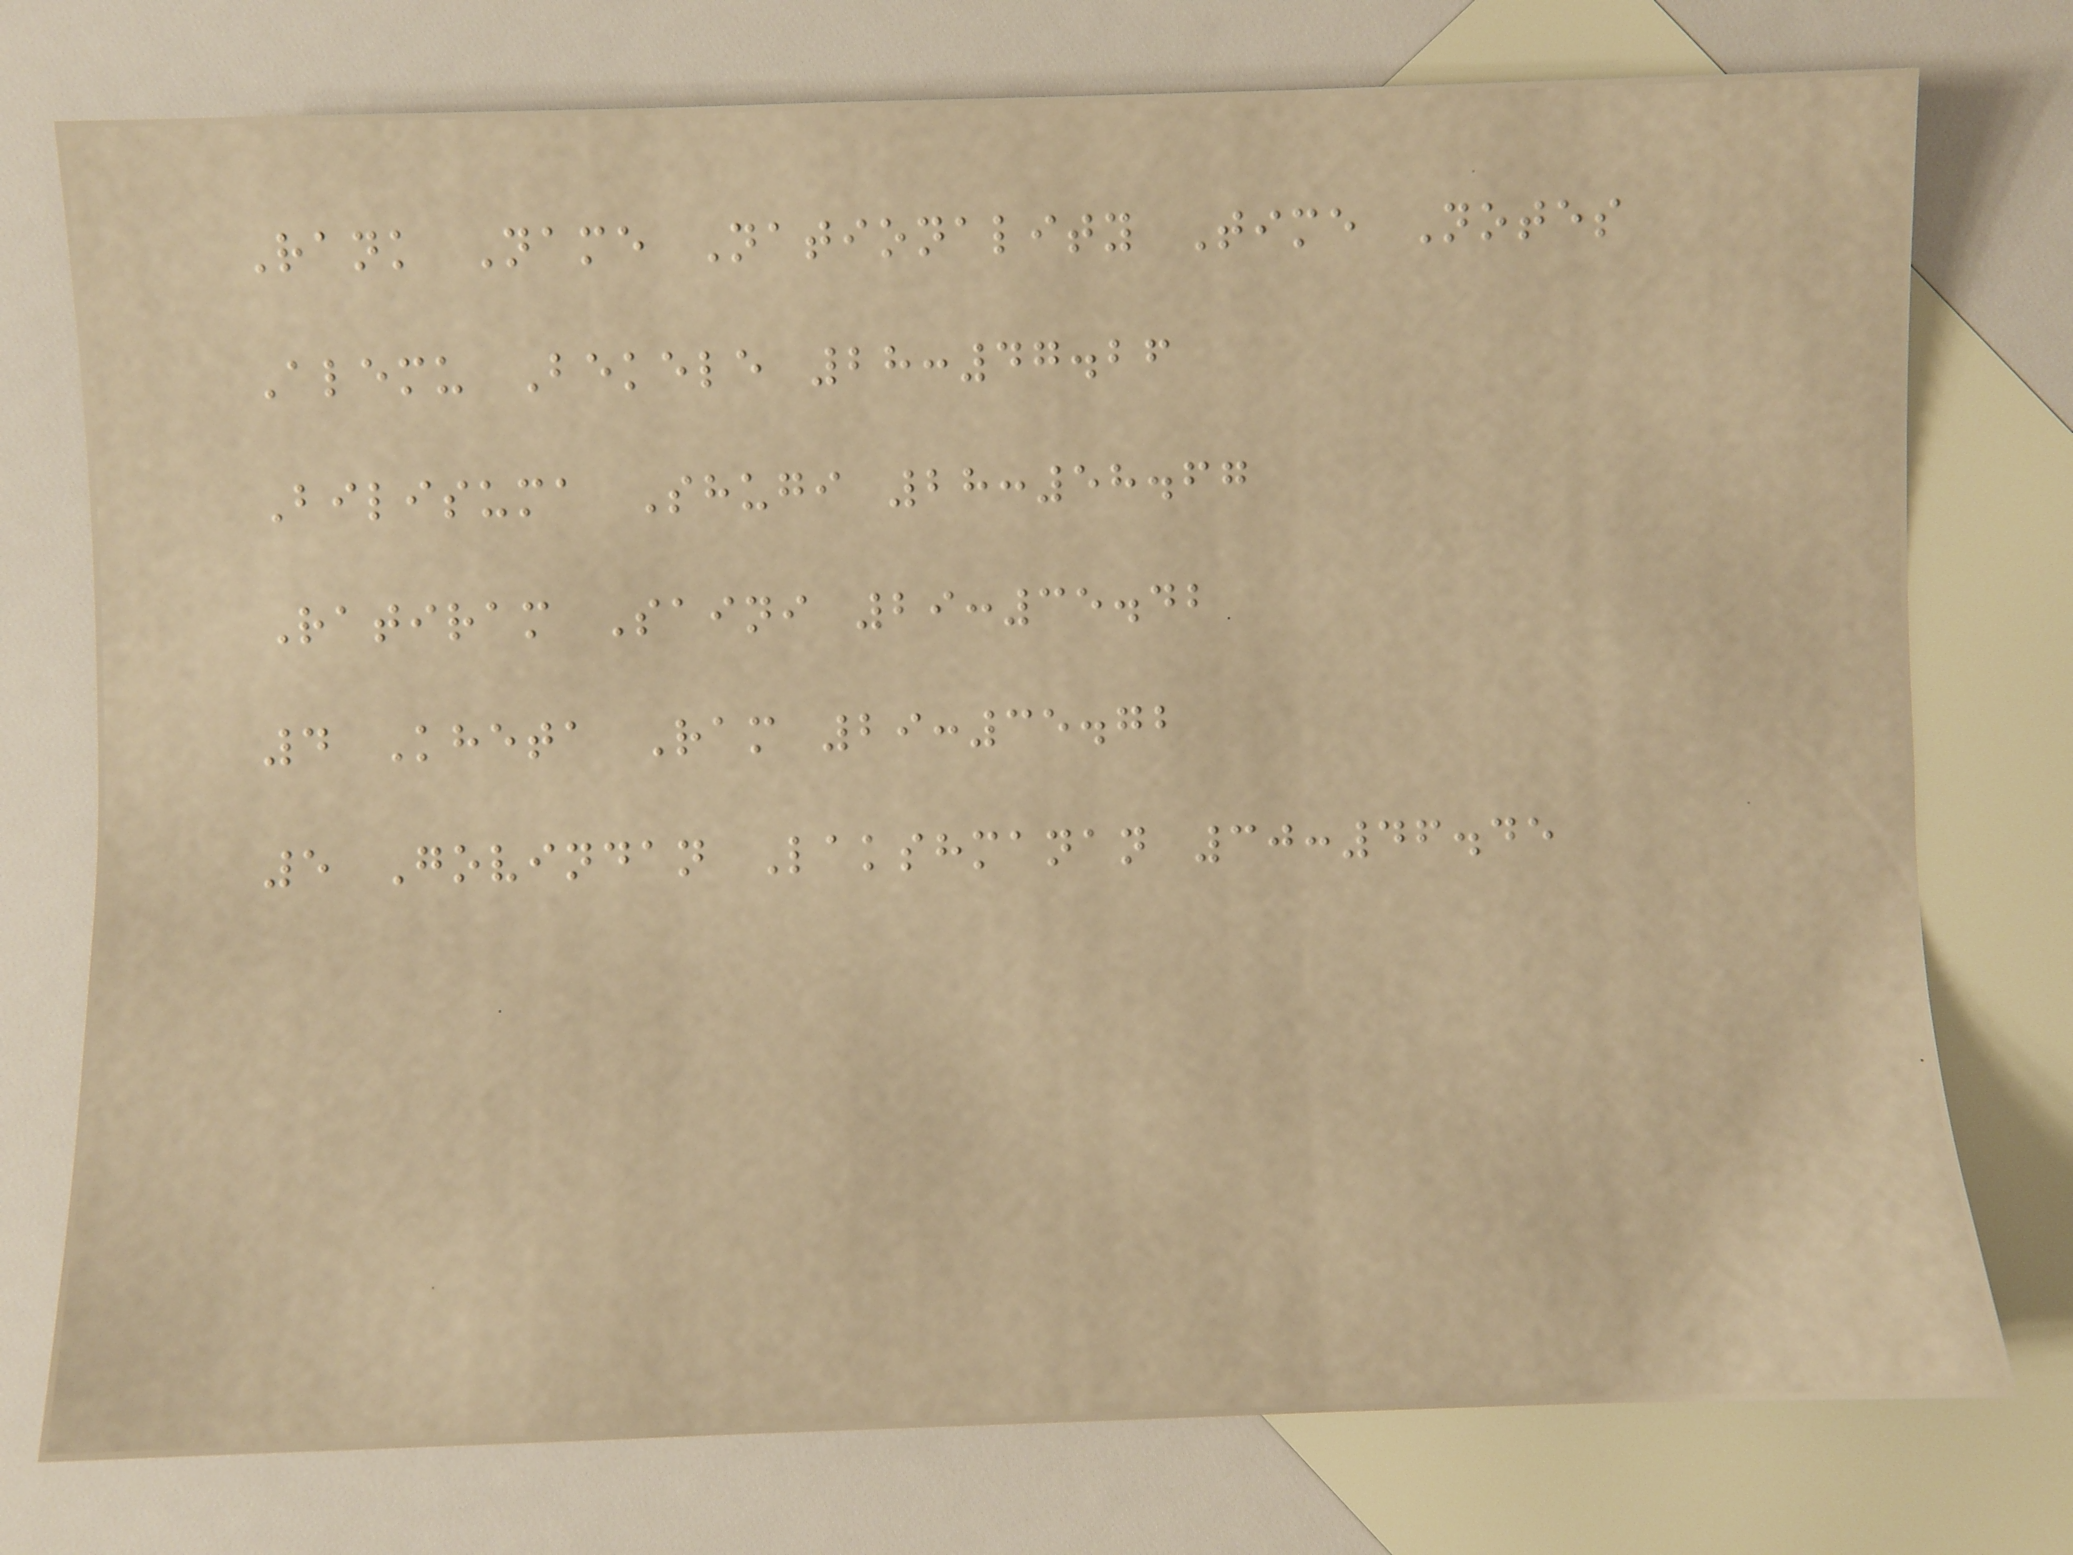Rank Name Nationality Time Notes
Alemu Bekele 28:47.26
Bilisuma Shugi 28:58.67
Ratiram Saini 29:35.42
4 Kheta Ram 29:35.72
5 Govindan Lakshmanan 30:46.45
